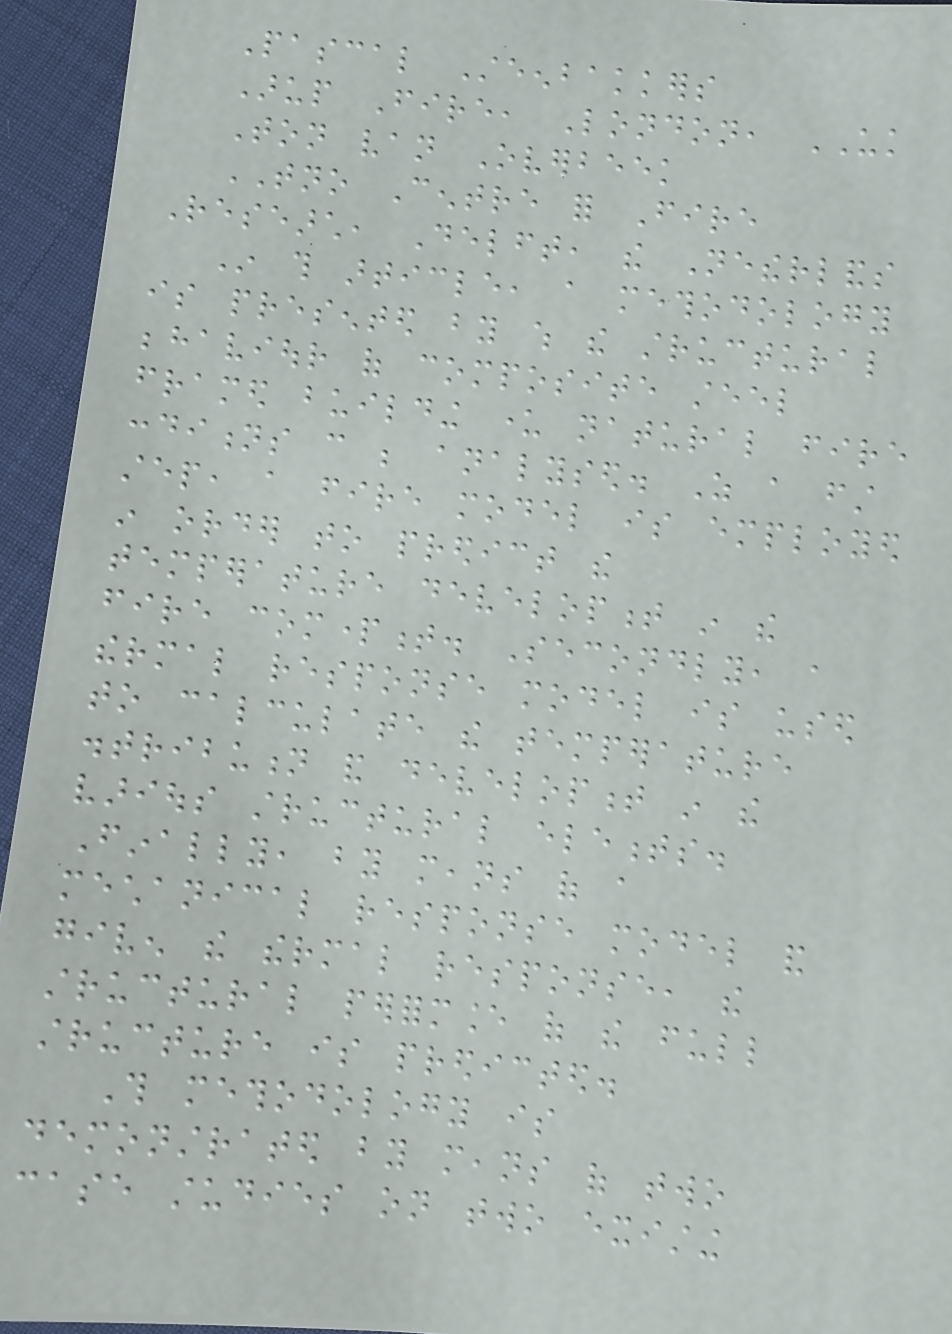Pascal Steenbakkers
Arup Fire, London, UK
Ton van Overbeek
TNO Centre for Fire
Research, Delft, the Netherlands
In this article, a methodology
is presented by which the structural
behaviour of composite steel
framed building under natural fire
conditions can be analysed. As a first
step, a fire model is employed
in order to predict the
temperature development in the
fire compartment. Secondly, a
thermal response model is used
to calculate the temperature
distribution and development in the
various structural elements.
Finally, by means of a
mechanical response model and
given the thermal response, the
structural performance of the full
structure is predicted.
This methodology is
demonstrated by means of two
case studies on two existing
